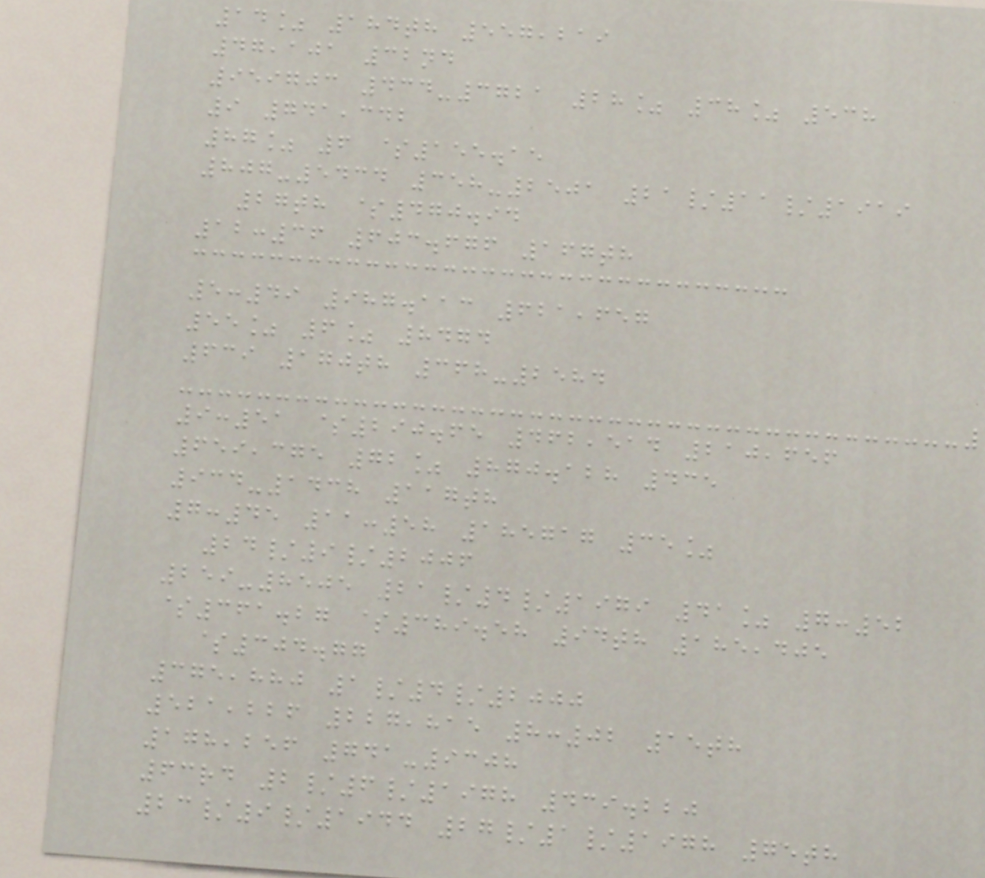14% 184th 557,219
47,101 32nd
959703 434-3721 28% 38% 538
9 741,342
87% 6 $155.15
807-5434 358-2501 21/11/1919
27th $470.94
12:36 603.676 167th
5:49 987.113 621,657
55% 6% 8474
639 170th 368-2584
9:51 $290.65 462,514 210,656
659,375 72% 870.128 435
934-1438 117th
7:45 11:58 185717 35%
24/9/2006
259-8505 21/4/1979 41% 7:52
$361.27 $389.58 94th 185,405
$304.77
375,880 1/4/2000
521,226 227,815 8:02 15th
178,256 741-9308
63rd 2/6/1978 439.220
23/9/1944 27/1/1978 75th
